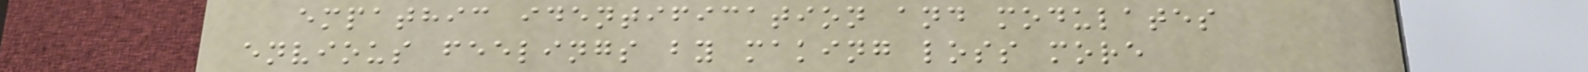empathic identification and modulates
envious feelings by making loss more
